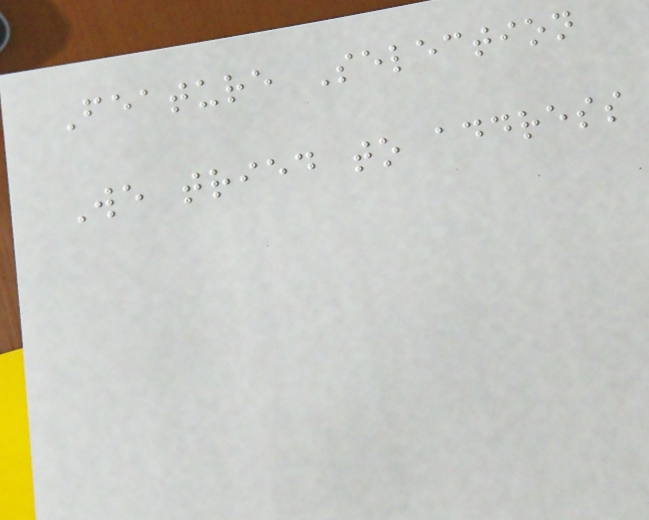Feature Selection
We tried to address
